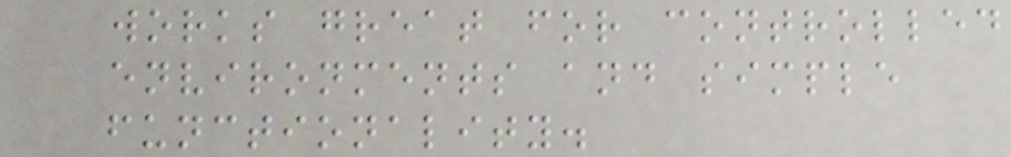works great for controlled
environments and simple
functionality.
